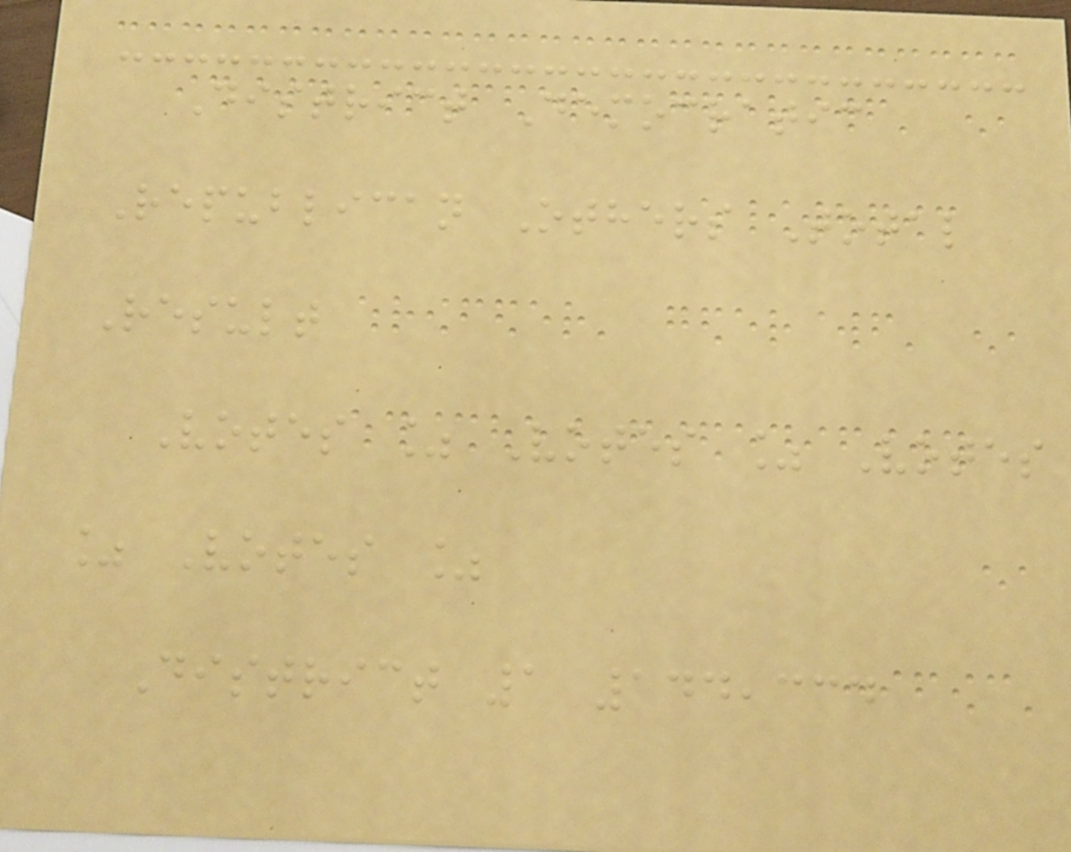District Democratic
Republican Others Total
Result
Votes % Votes % Votes
% Votes %
District 1 144,334
